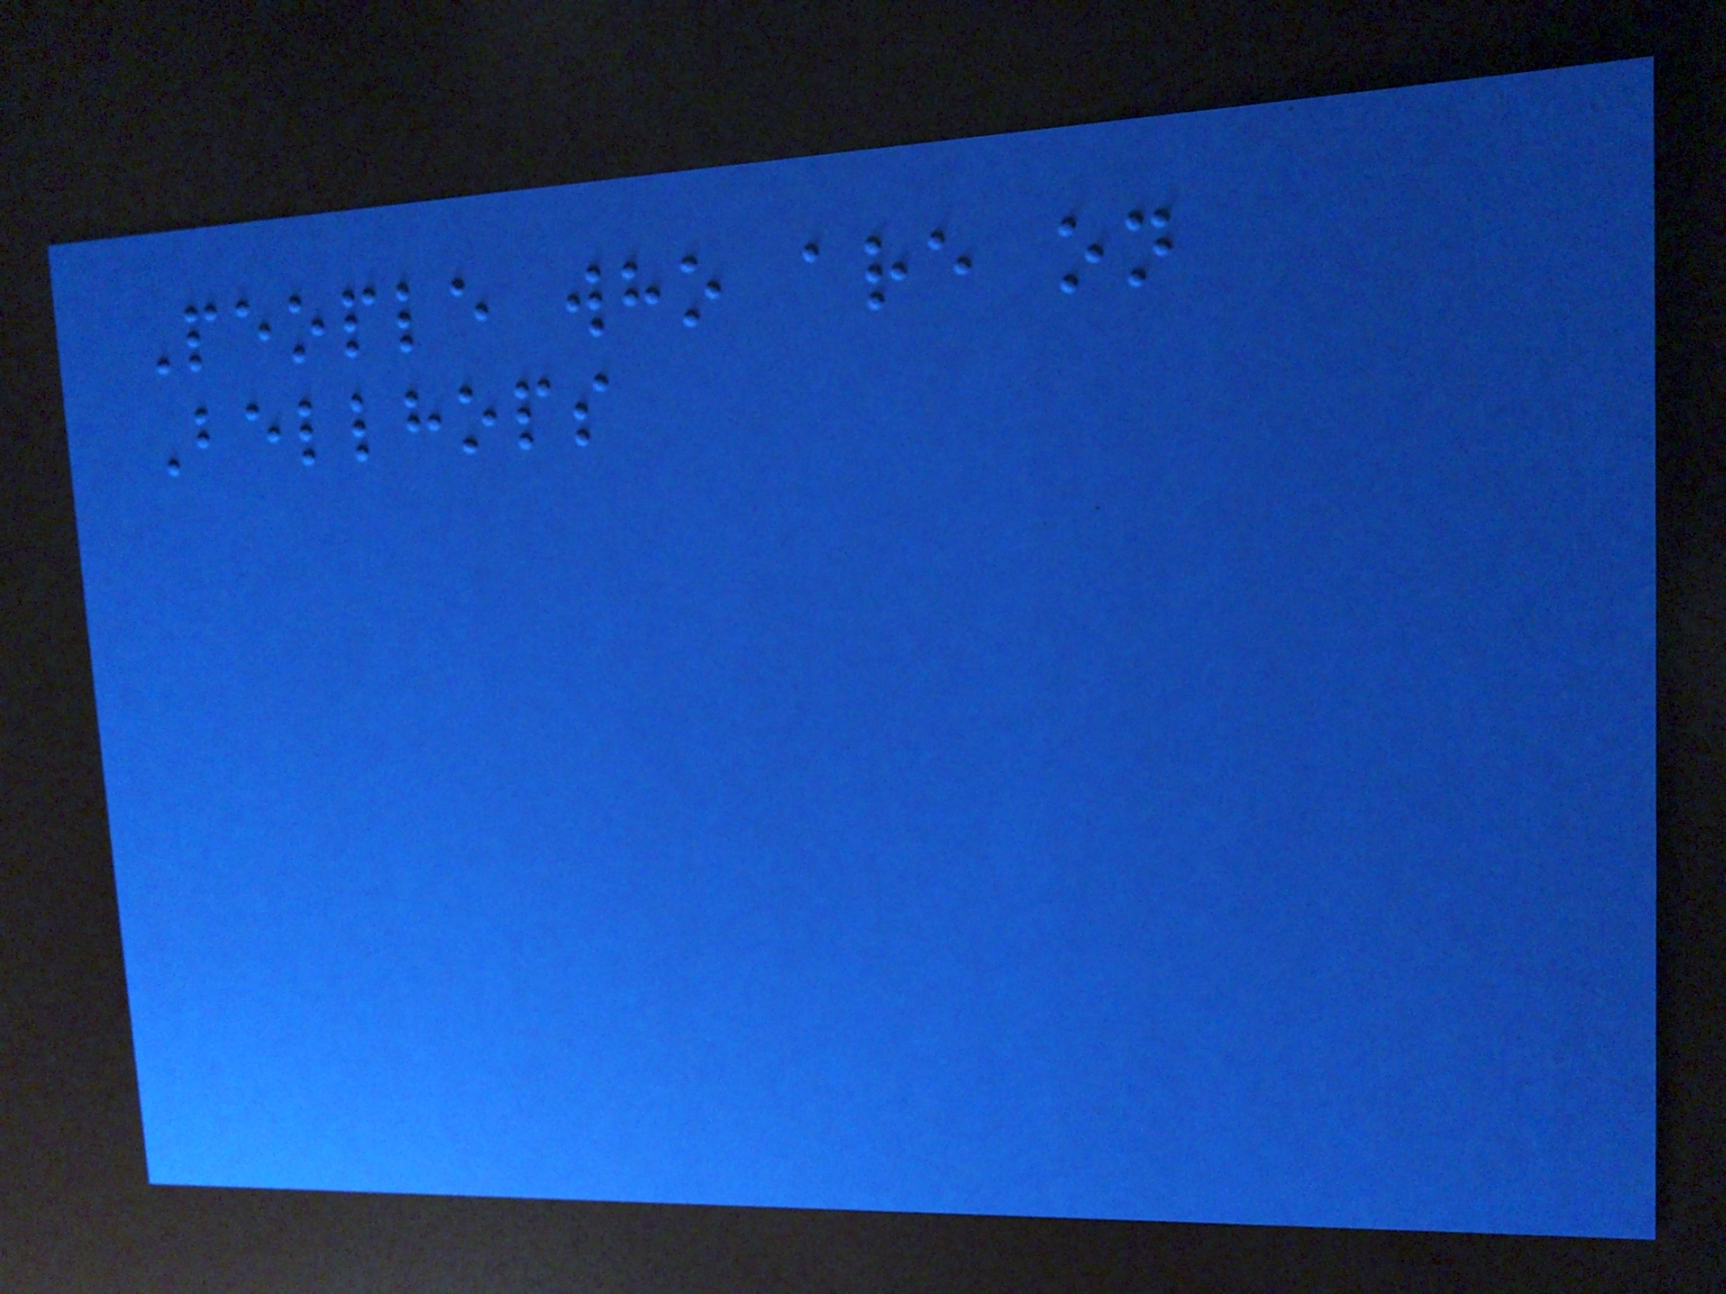People who are on
Bellhops
